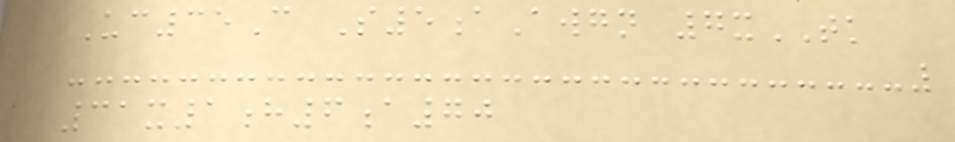Uc35C S5aAwgn 7xTK
31x1h6a70
